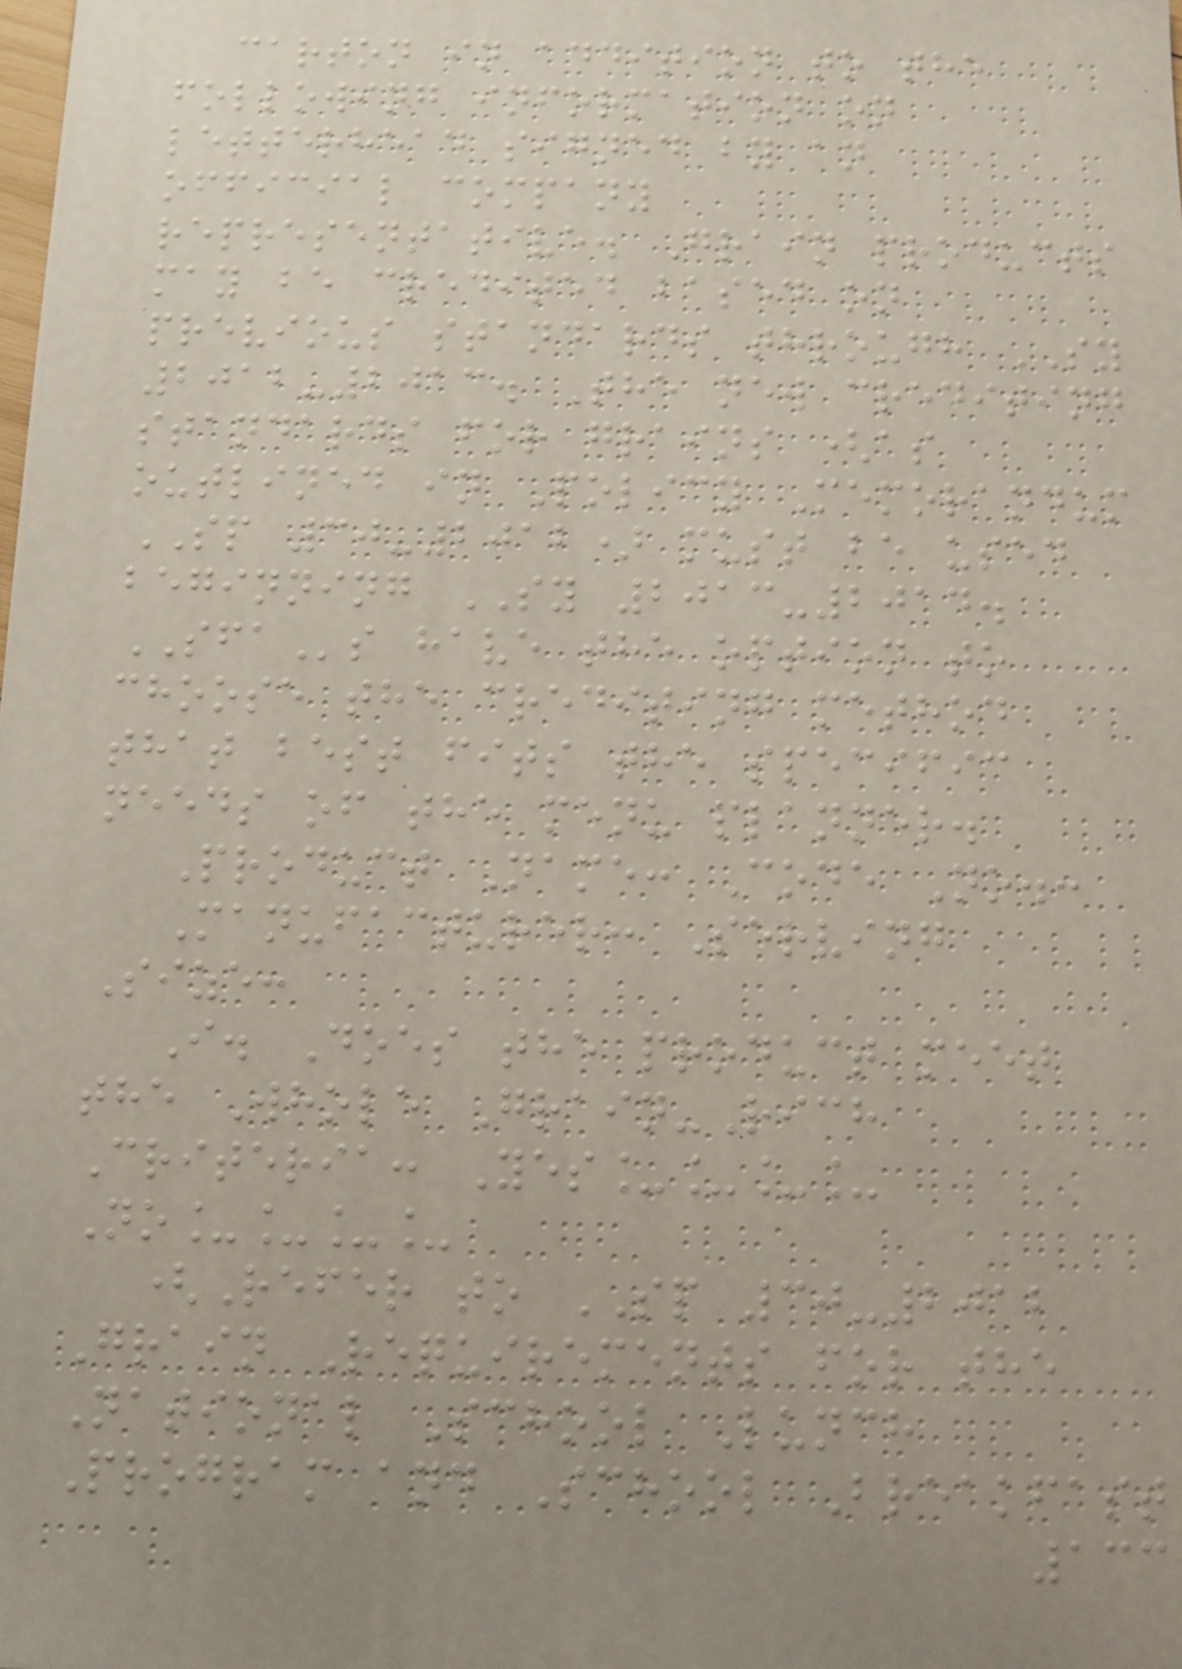carton in addition to the
following information on
letterhead signed by an
official company
representative. Grain products
may be credited based on
previous standards through SY
2012-2013. The new crediting
standards for grains (as
outlined in Policy Memorandum
SP 30-2012) must be used
beginning SY 2013-2014.
SFAs have the option to
choose the crediting method
that best fits the specific
needs of the menu planner.
Product Name: Code No.:
Manufacturer: Serving
Size:
I. Does the product meet
the Whole Grain-Rich
Criteria: Yes____
No____
(Refer to SP 30-2012
Grain Requirements for the
National School Lunch
Program and School Breakfast
133
